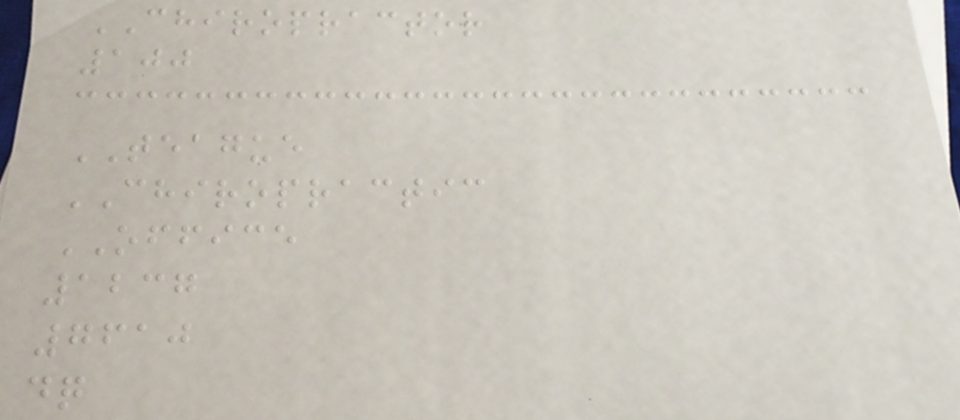CHIROPRACTOR
100
TEAGUE
CHIROPRACTIC
OFFICE
1237
7610
dq
